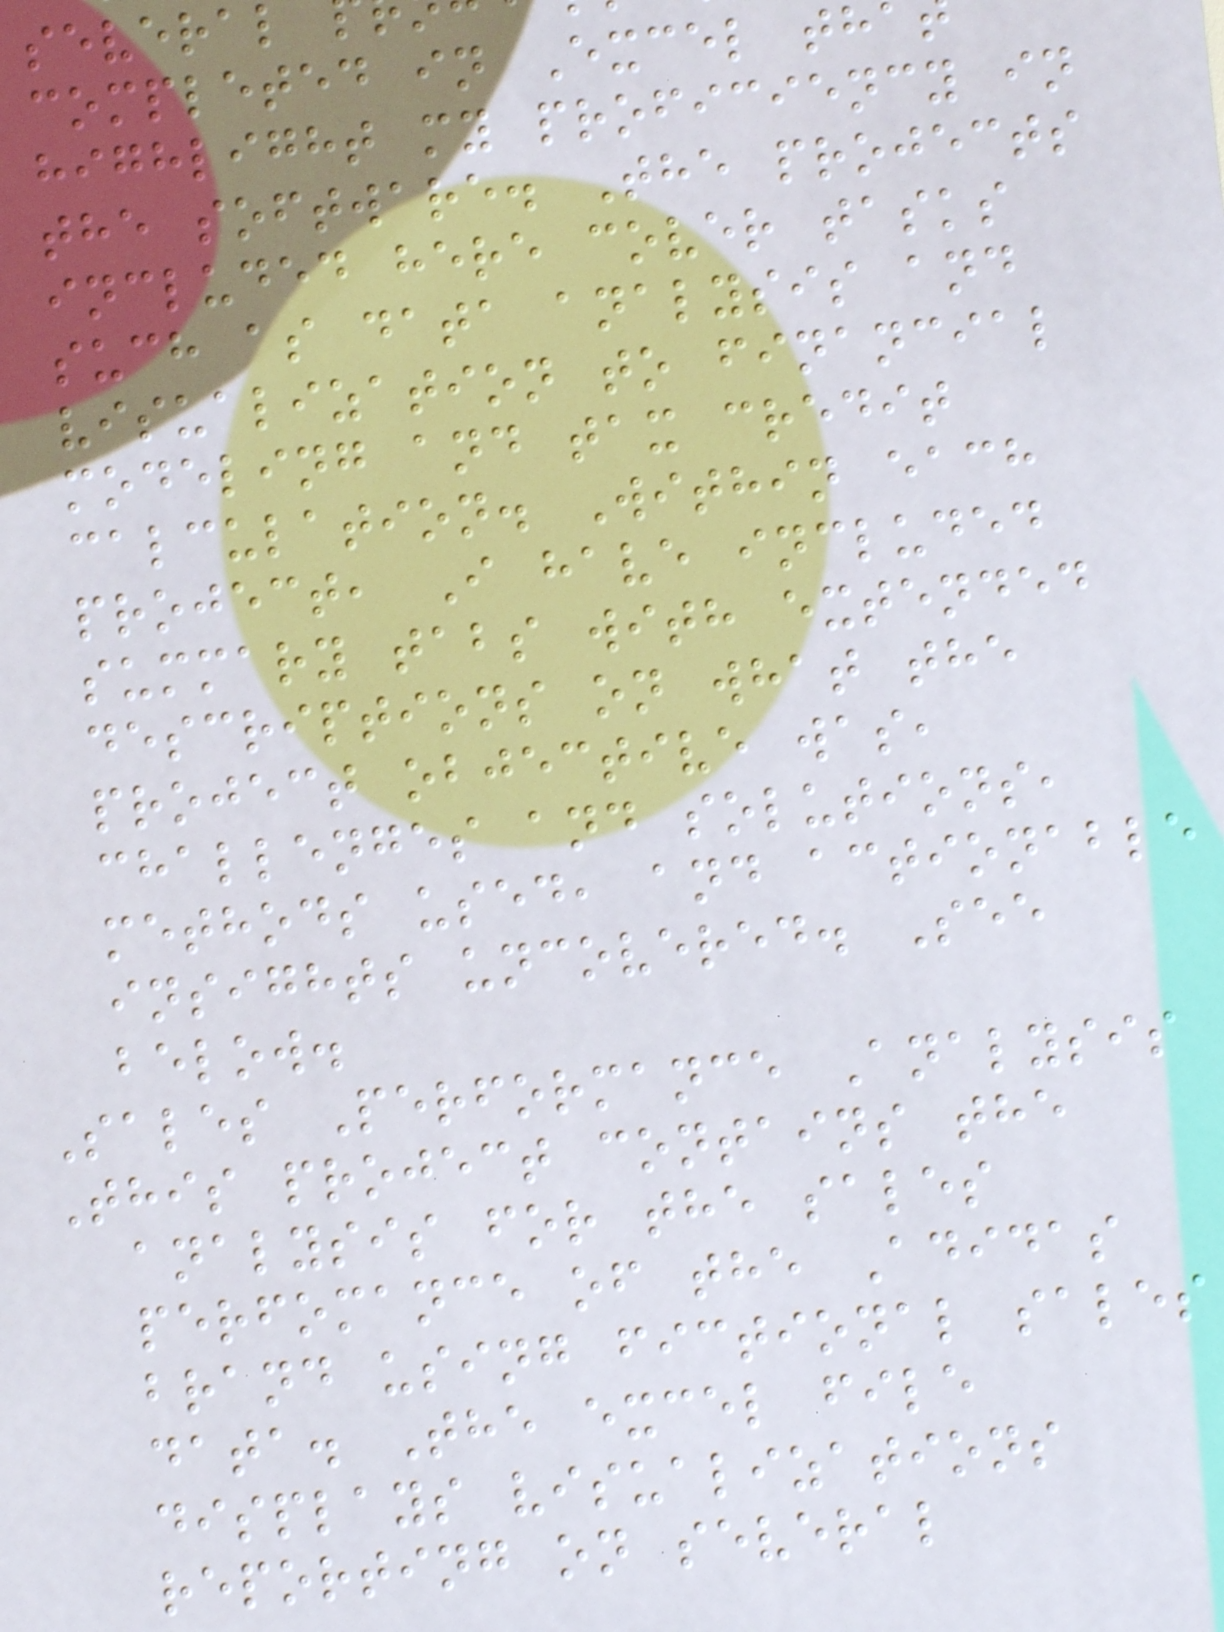several
completed in Excel th
highlight my proficiency in
the software. The projects
included here cover tasks
such as data analysis and
visualization to financial
modeling and tax credit
calculation. Within each
project, I have included
summary tabs with extended
descriptions on what the
project objective was,
challenges and solutions,
methods used, and actionable
insights uncovered. See
below.
Sales Performance Analysis
This project contains the
analysis for the sales
perfomance of the Adidas
brand using fictional sales
data. The excel file
displays visualizations
reporting on several
